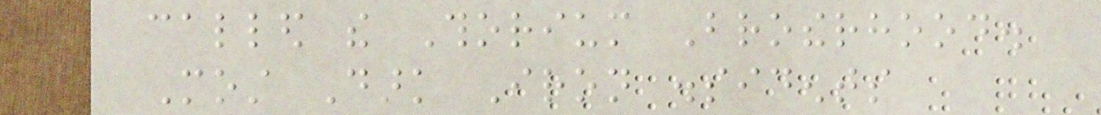called the Thorium Brotherhood.
Most Dark Iron dissidents
